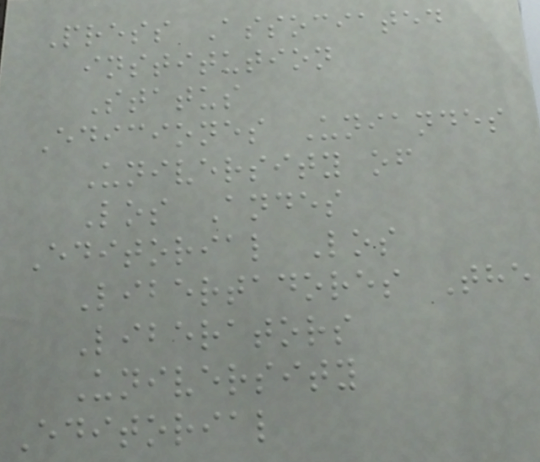Press Associated
institution
Status
Ediciones Uniandes
University of
Los Andes
Editorial Los
Libertadores The
Liberators
University
Editorial
